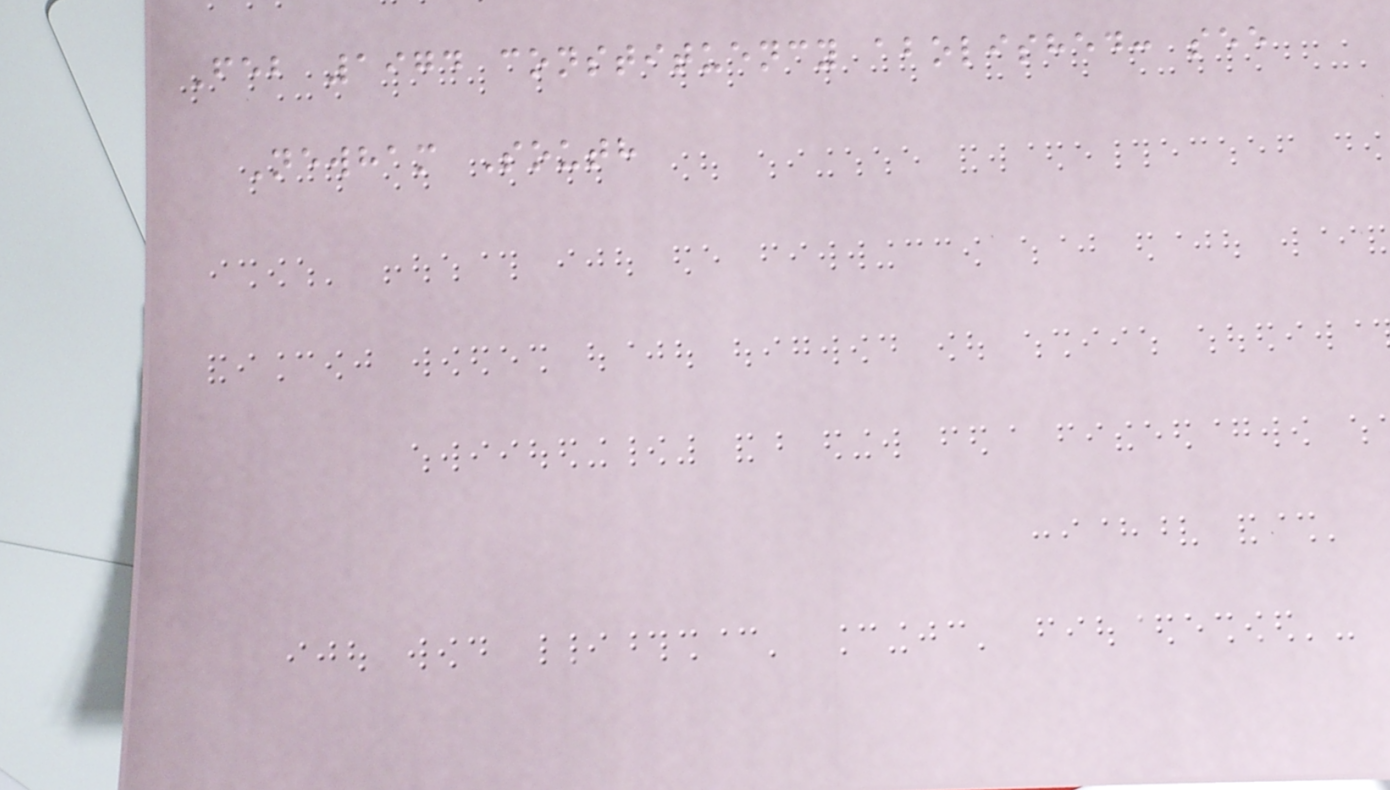Feb 1974 constituency abolished: see
Newham South
